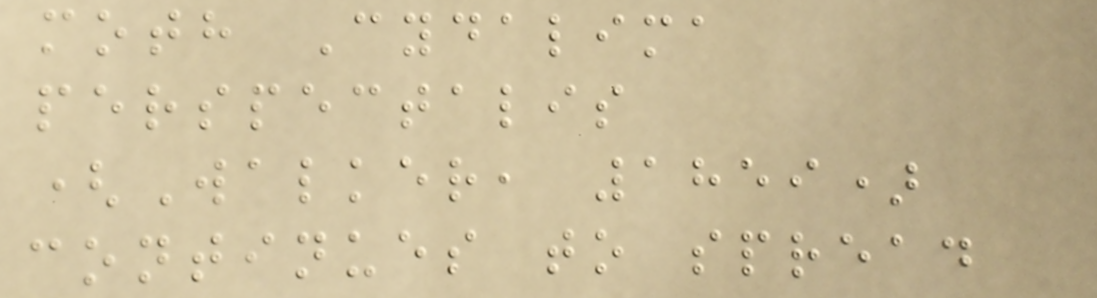moth Cydalima
perspectalis
(Walker, 1859)
continues to spread
